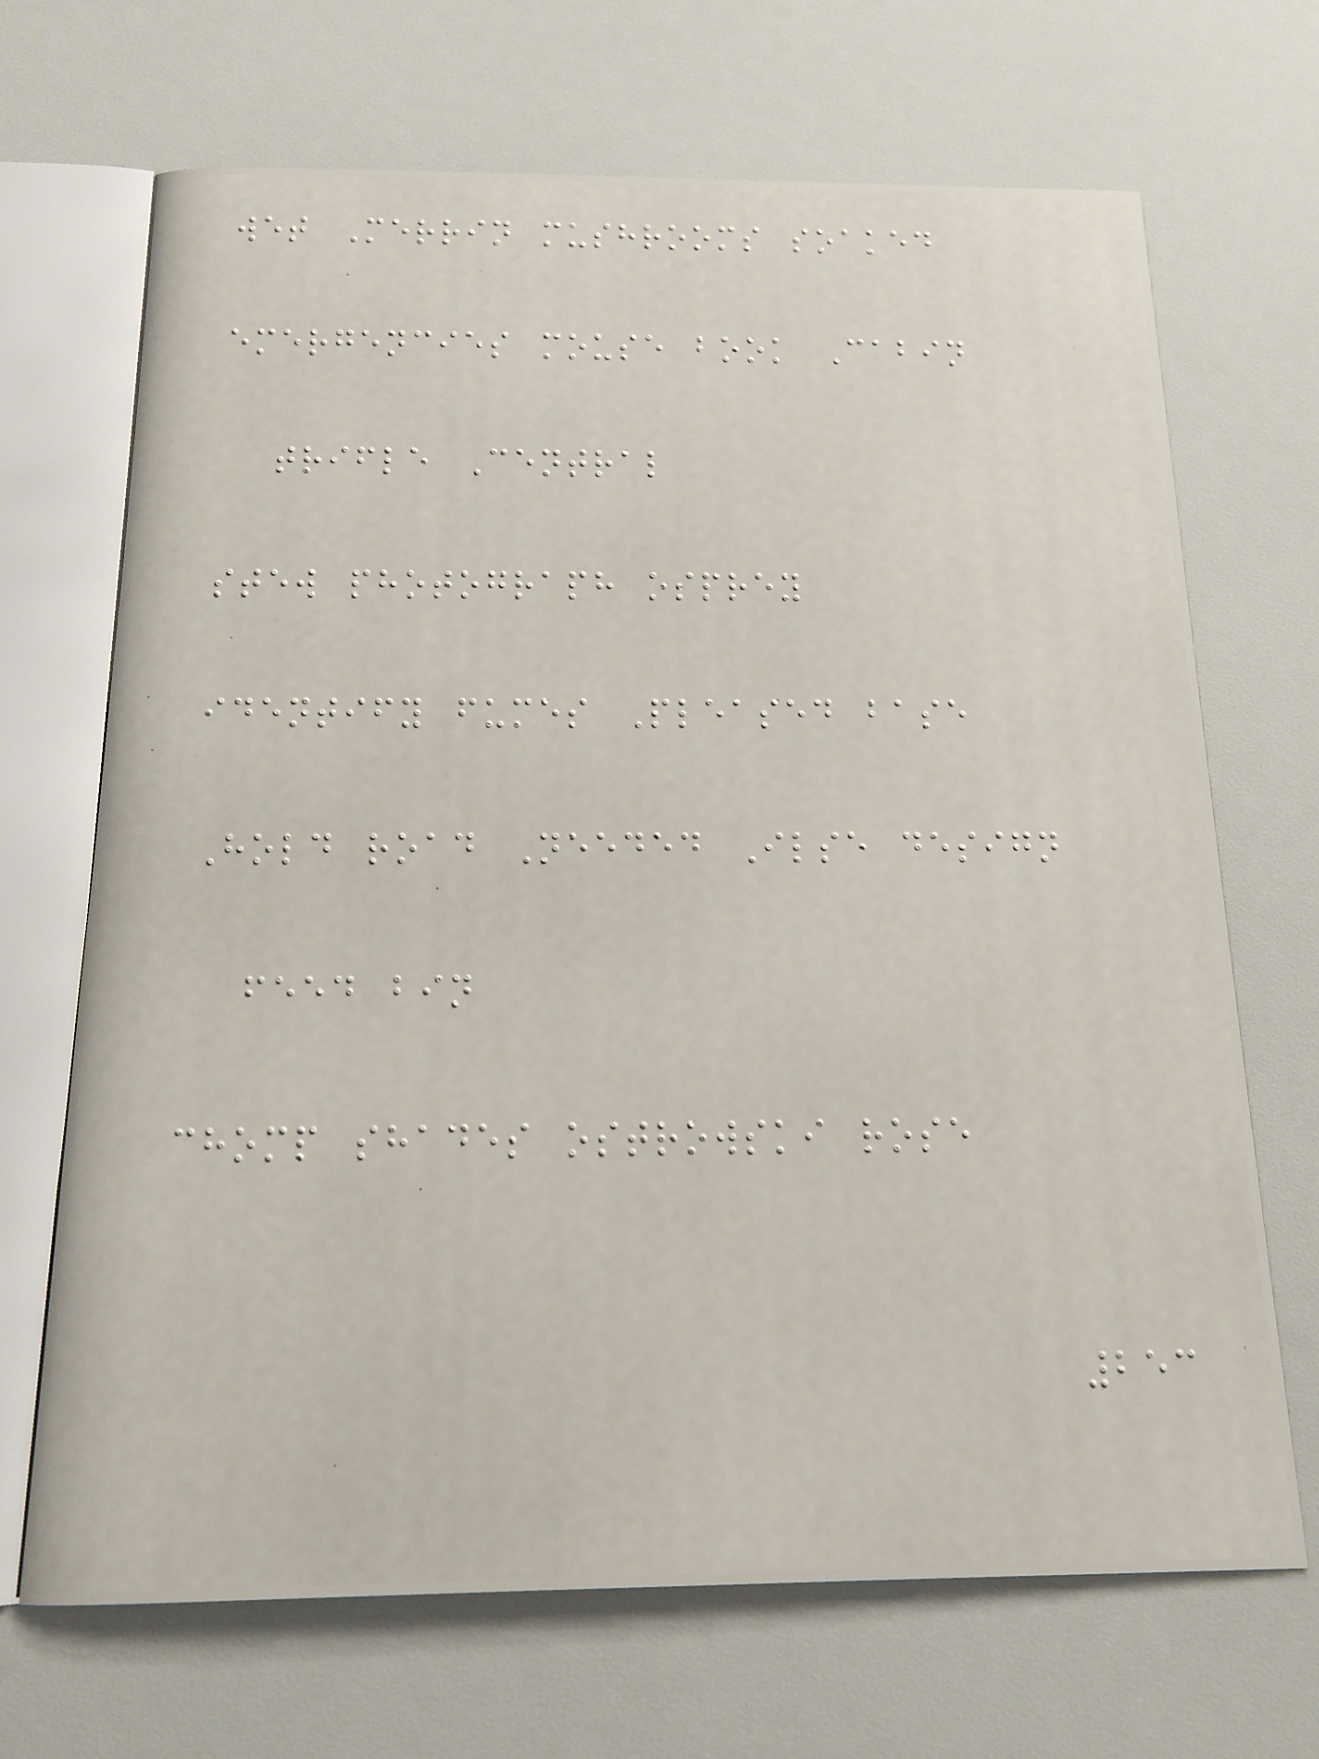wet Merrin mushrooms soaked
emergencies mouse book Cabin
trifle Central
stew photograph osprey
identify fumes Pleased base
Hold road Needed Ilse design
feed bin
chomp shades ostrowski rose
253
